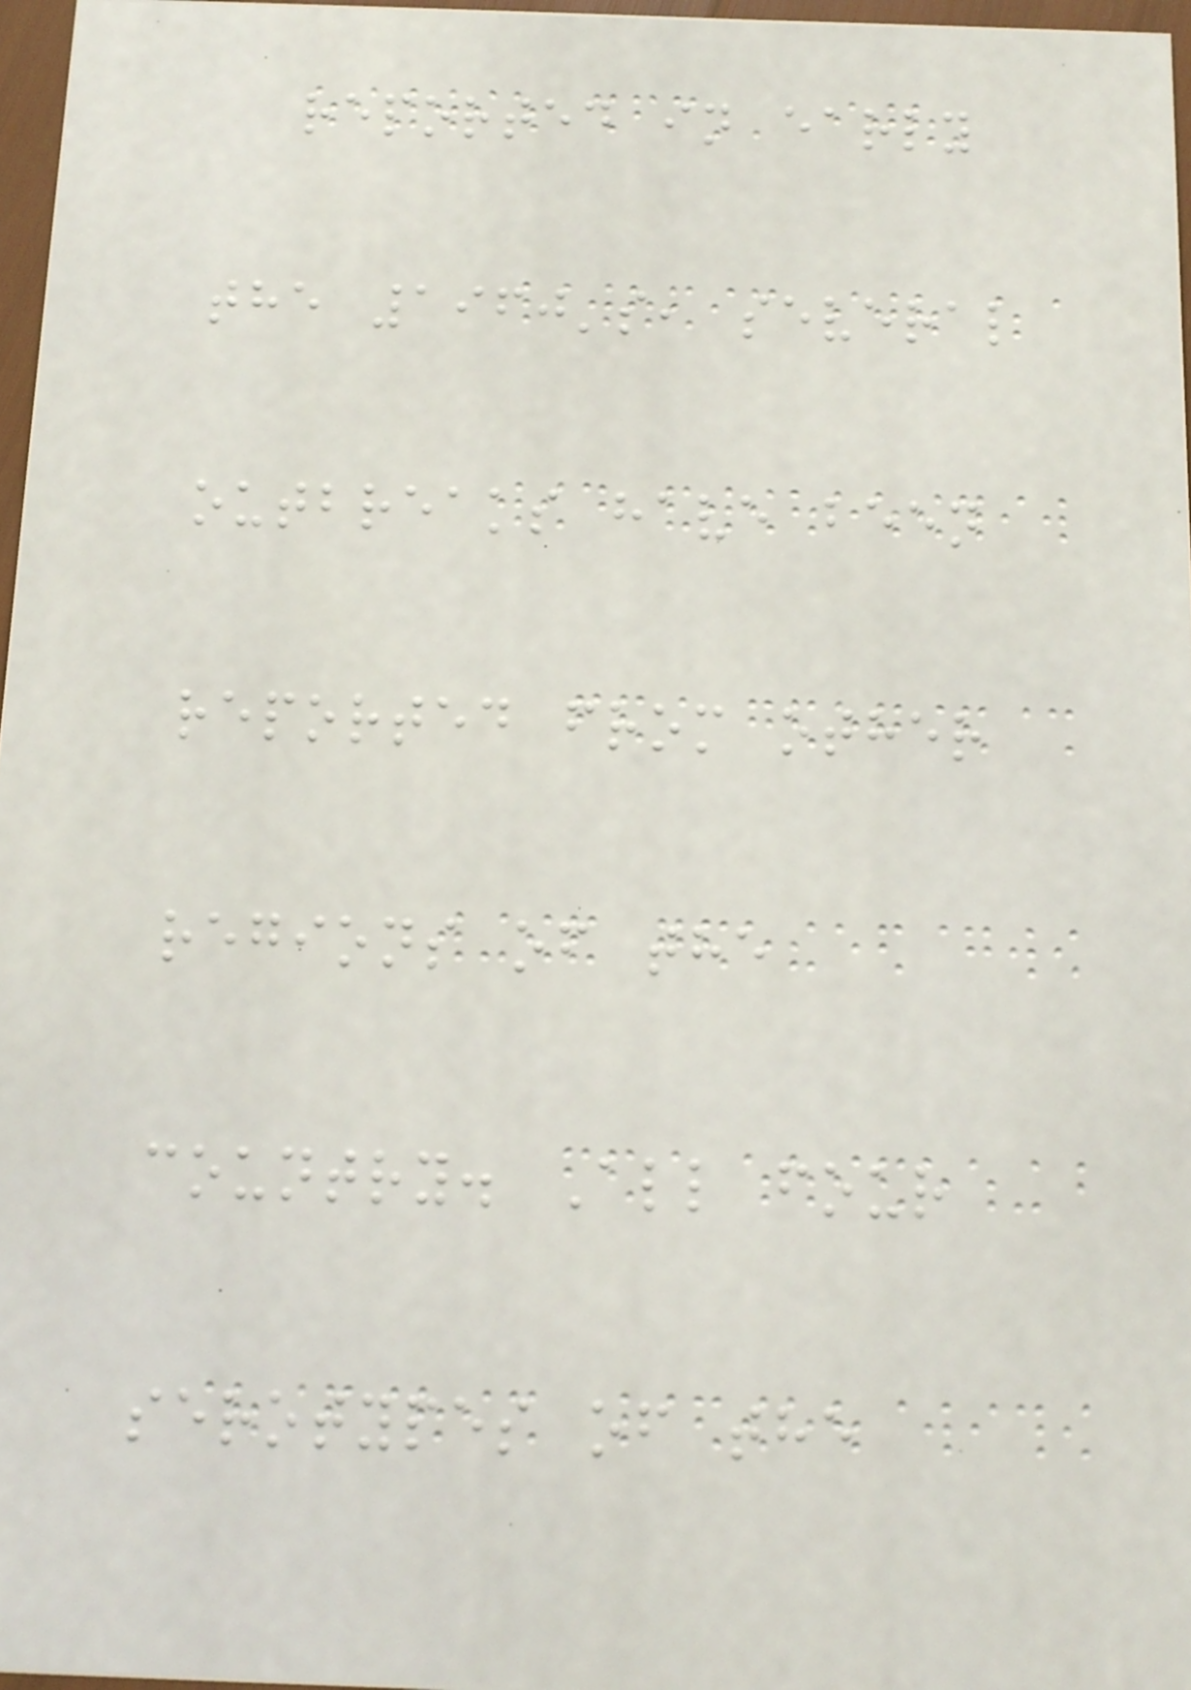reported in early
the 1960's, several
outbreaks have been
reported from other
regions of the
country. All four
serotypes of the
